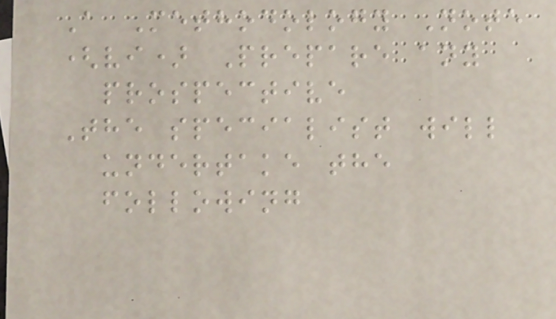A Methodology Note
(vi) Prepare any
prospective
The specialist will
undertake the
following
